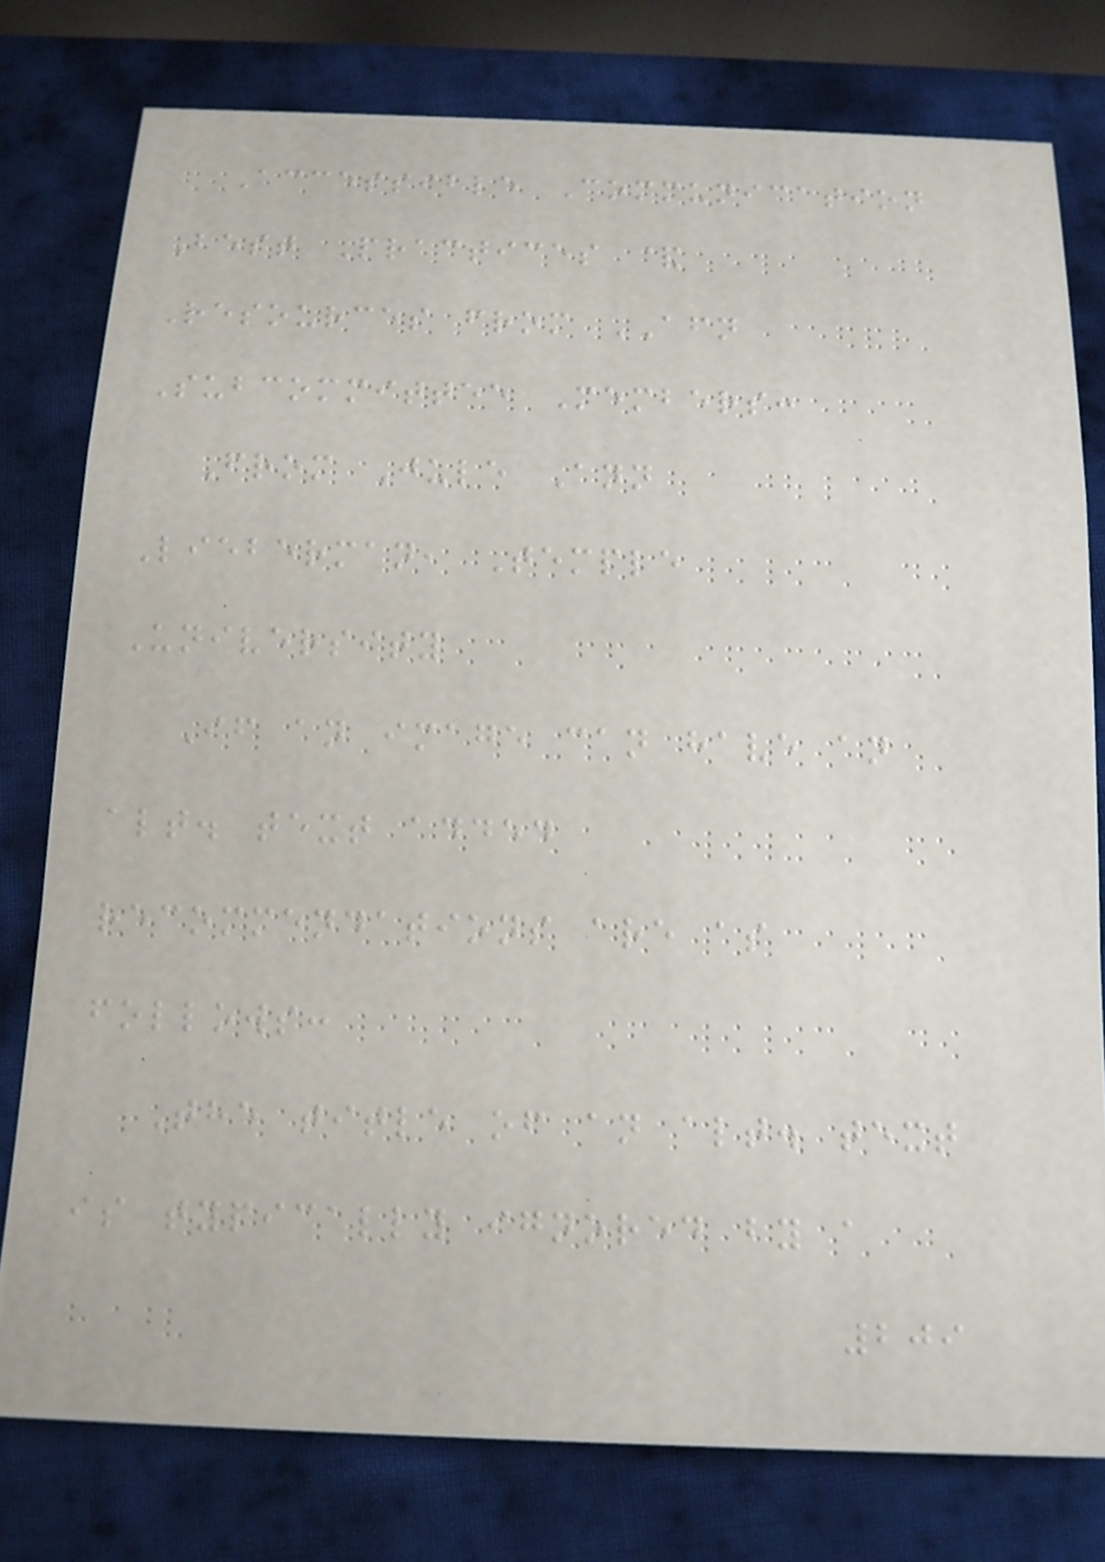Accessible Communication
Best Practices &
Resources from AFN
Subcommittee Members:
From Jule Ann
Lieberman, Temple
University
If an image can have an
alt. text added
recommendations are as
follows:
The title of an alt. text
is typically ignored by a
209
